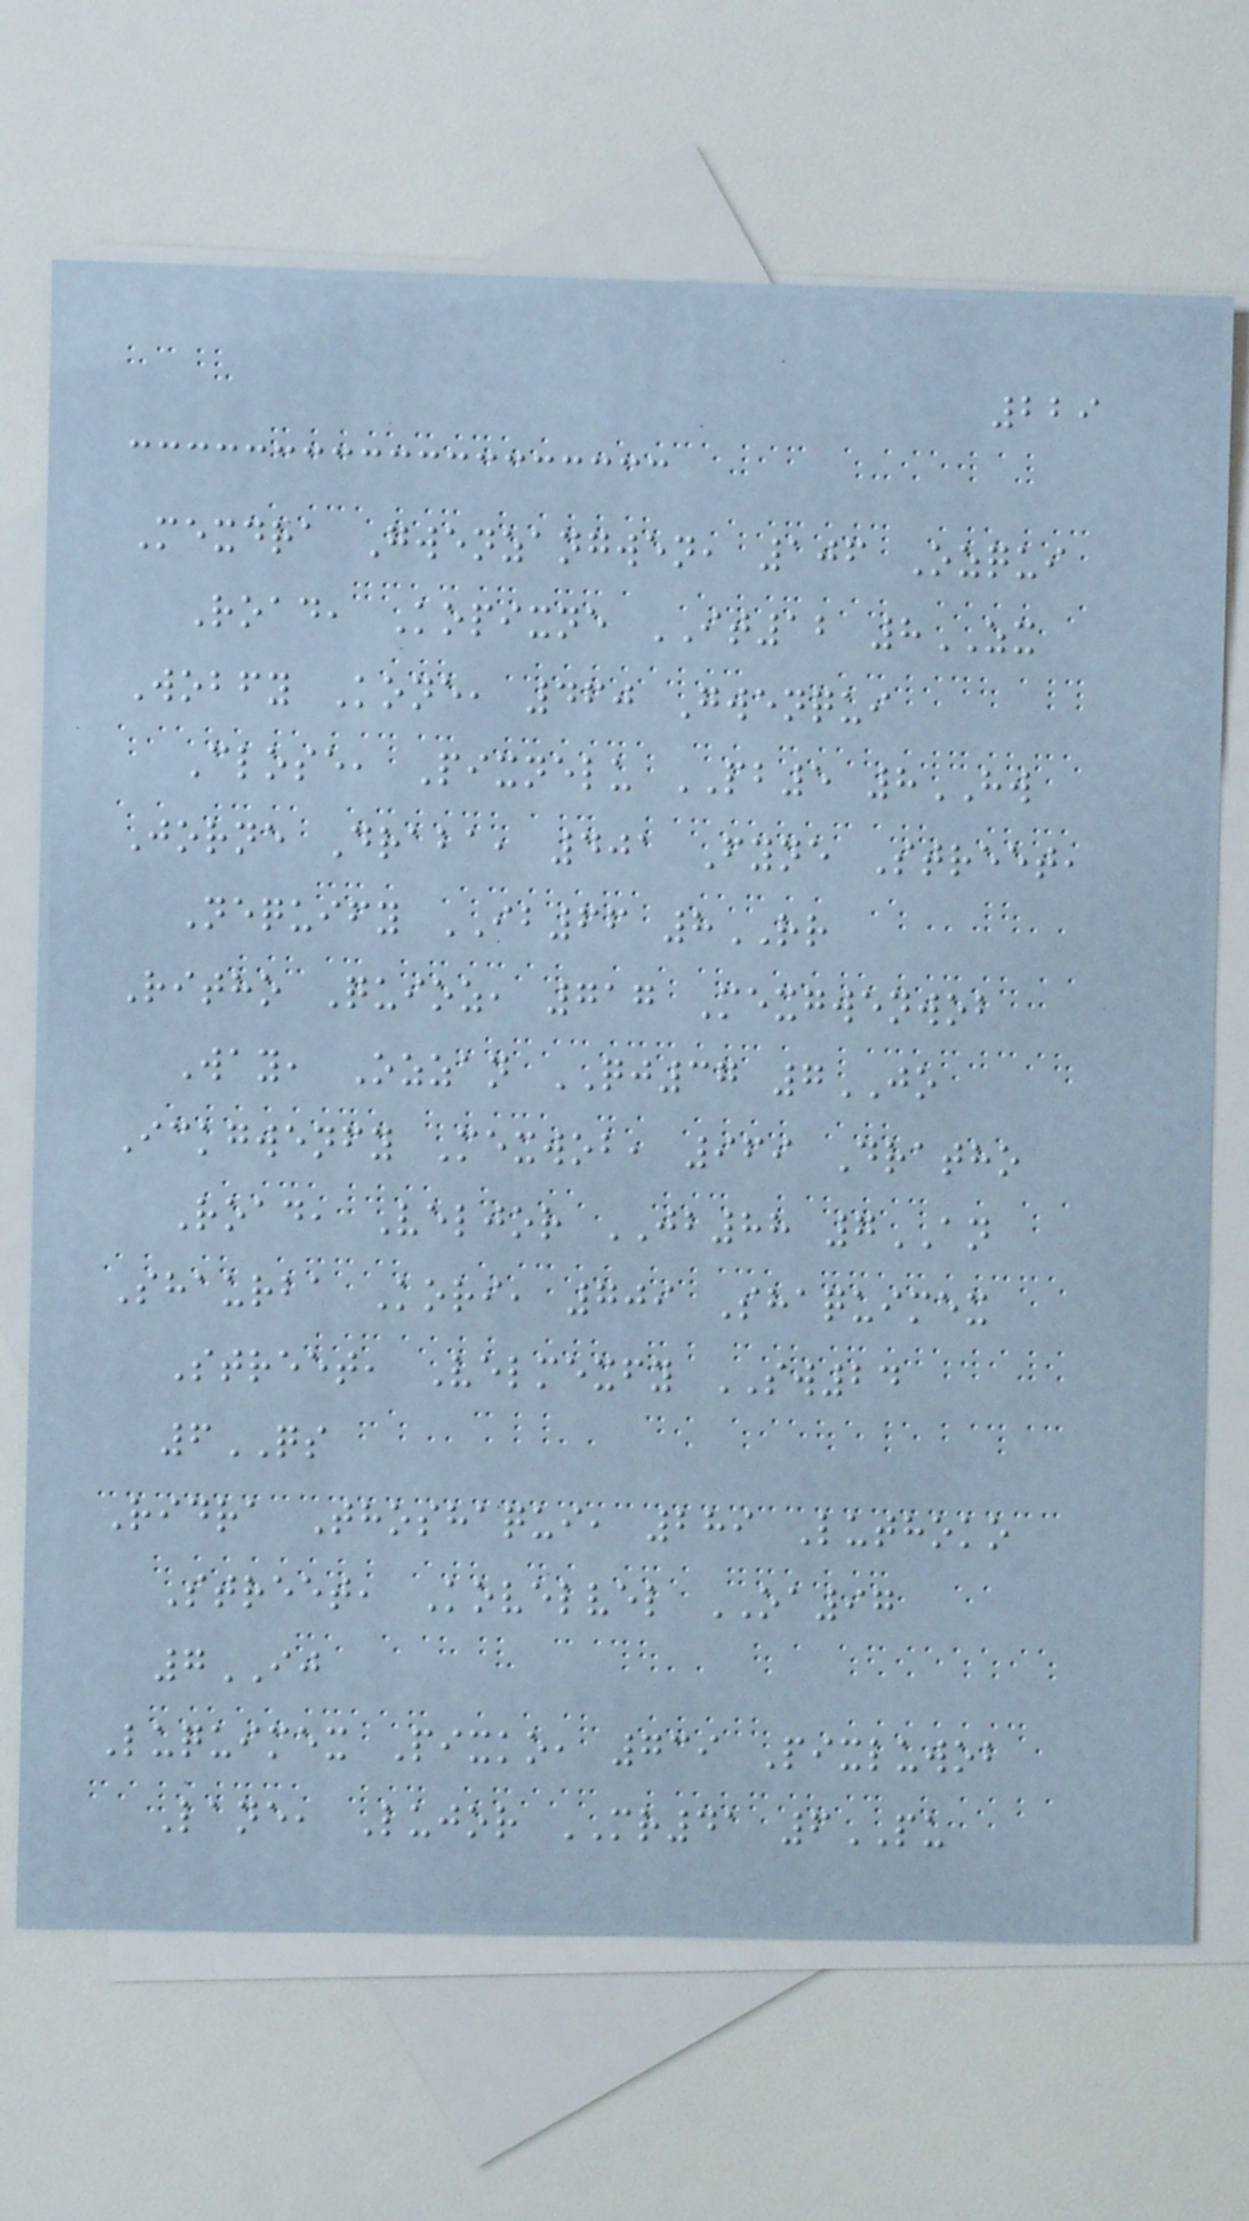229
Mexdra Gwenzangwen, 106 Ozqui
Road, Kopixne IT12 8ZX
Wobfy Kone, 460 Gwenqui
Close, Pixnelu PB5 8HW
Jorne Draba, 401 Fyne Street,
Nequify IB66 8RR
Ritho Quioz, 717 Mexgwenwob
Way, Ozzan QJ37 7JO
Ickgwenfy Mexwob, 969 Dratho
Road, Veljor JB88 7AN
Shaurba Kori, 709 Shaquimex
Street, Velmexfy SW24
6QS
Ridra Thoshaqui, 289 Luthoko
Street, Kovelvel OA97
7IJ
Luquimex Pixko, 739 Pixluwob
Lane, Lujor MR41 6PU
